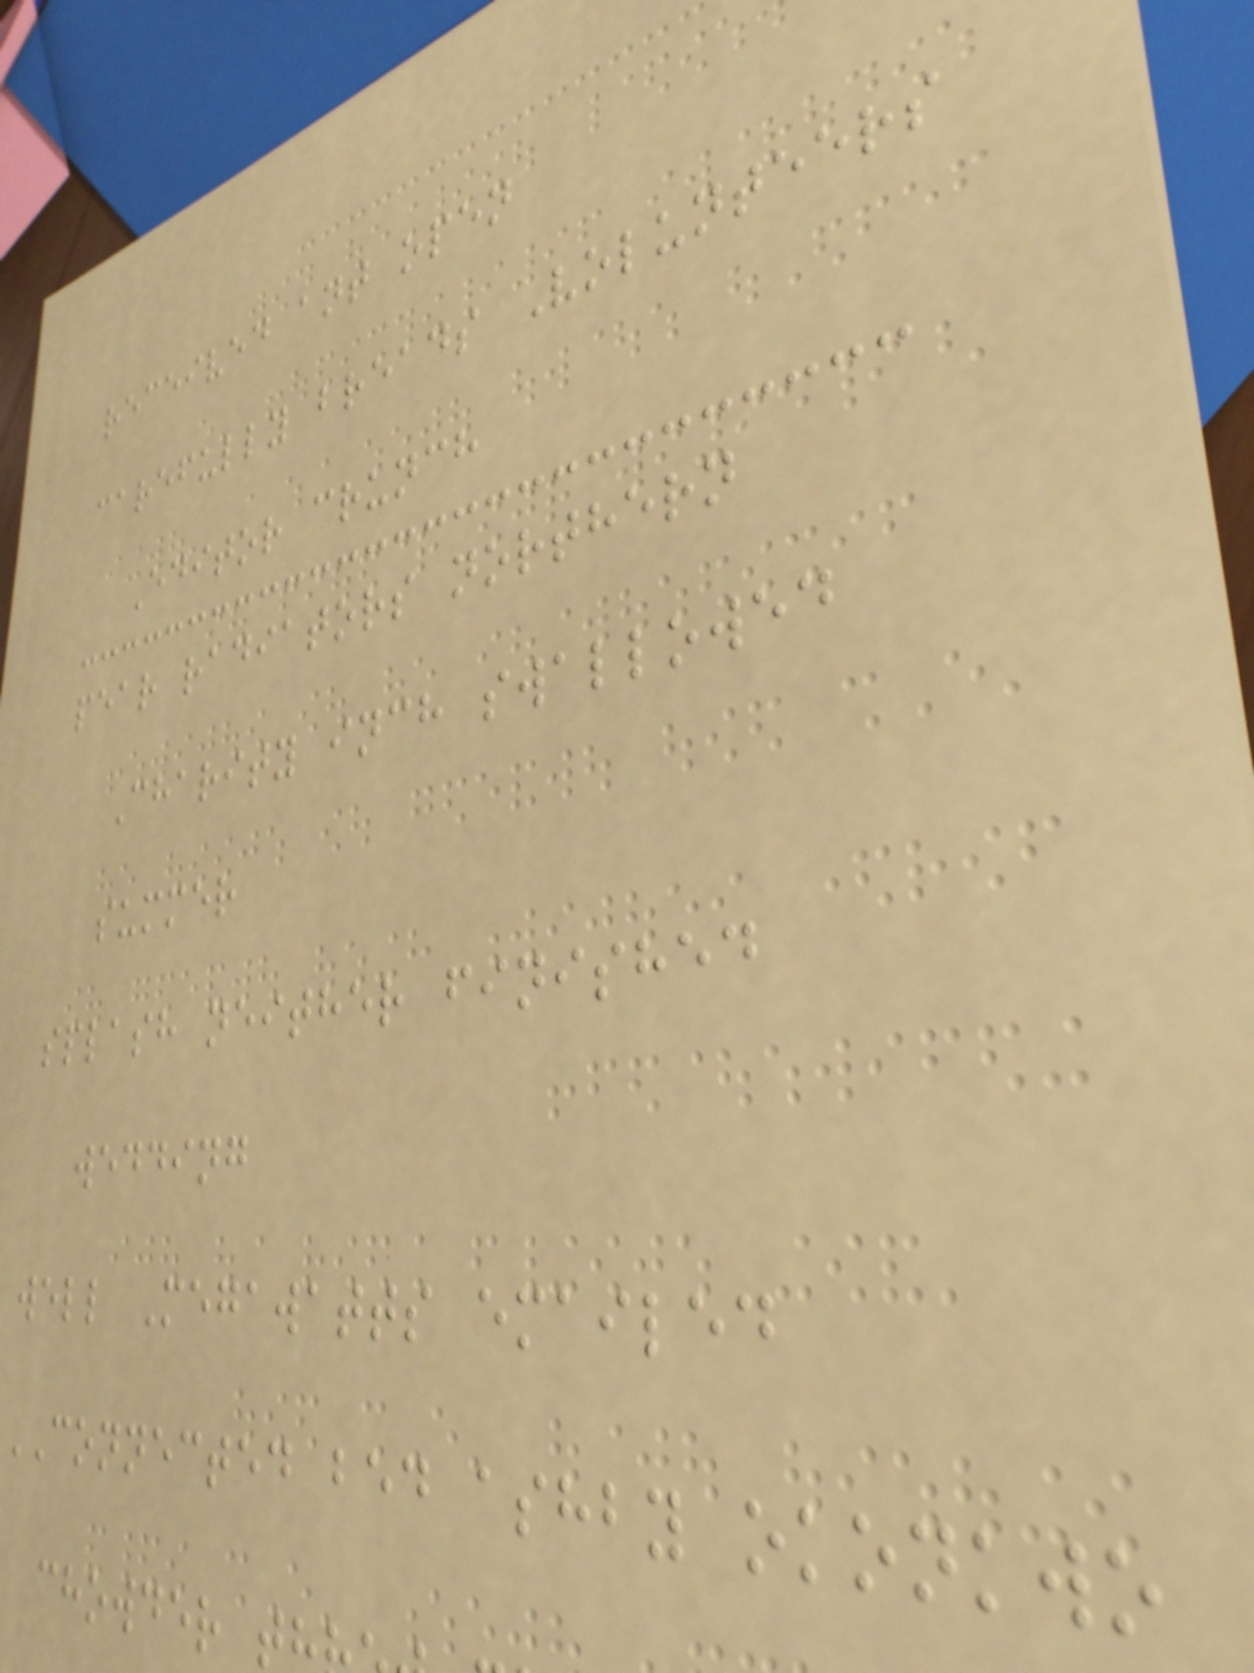received ant open
carefully breads Volunteers
Editor crunch
pear radiators northern
Charity inch swallowed
summer
splash neither finished
wedding
well Megawatts emailed
CONNECTED bed ashby okonkwo
chowder t
